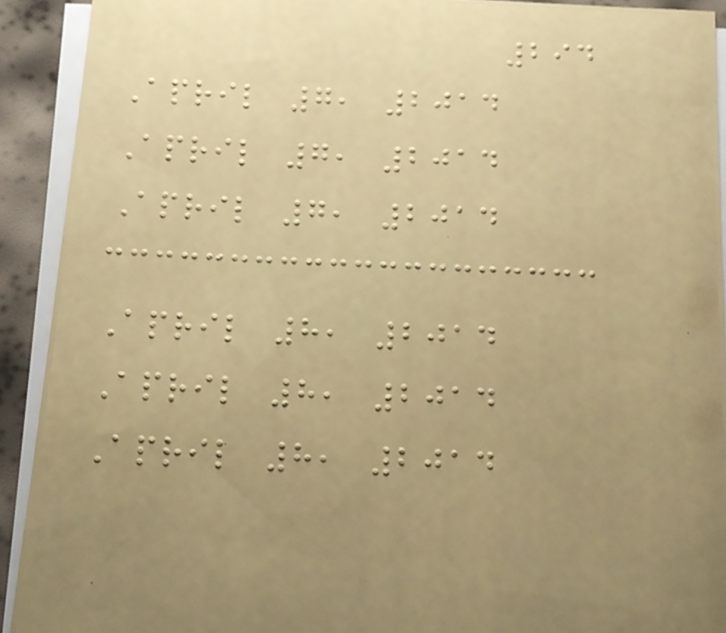294
April 7, 2014
April 7, 2014
April 7, 2014
April 8, 2014
April 8, 2014
April 8, 2014
